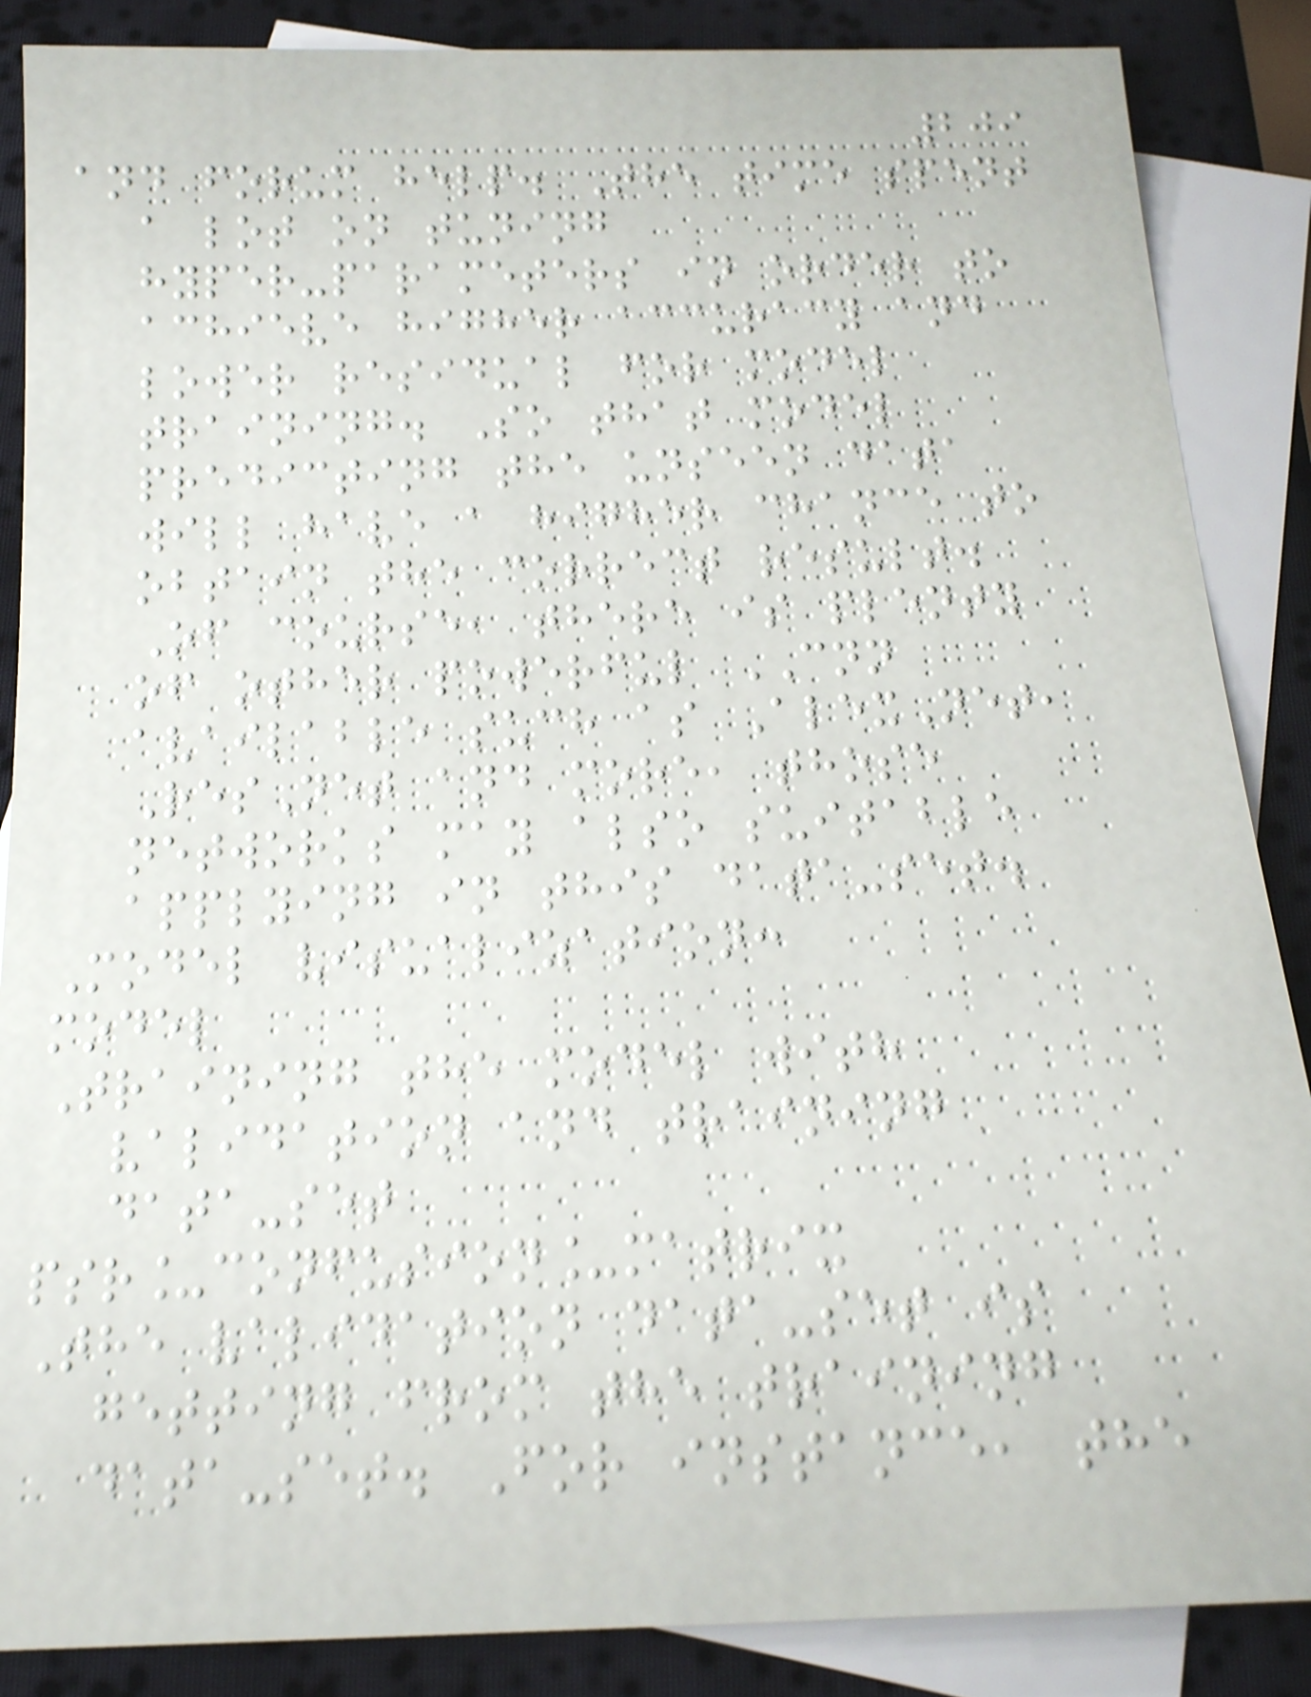209
and forum help. The time spent
a lot on tuning
hyper-parameters in order to
achieve higher accuracy and
lower residual for model
training. So that model
predicting the unseen data
will have a higher chance to
obtain the correct result.
Of course, there is plenty
of other powerful CNN
available such as AlexNet,
ResNet and more, those
networks may also suitable
applying in this data-set.
Model visualization:
model
Training the model with
validation and training
data-set
psr_confusion_matrix
The validation data-set is
getting from the training
data-set. For instance, the
